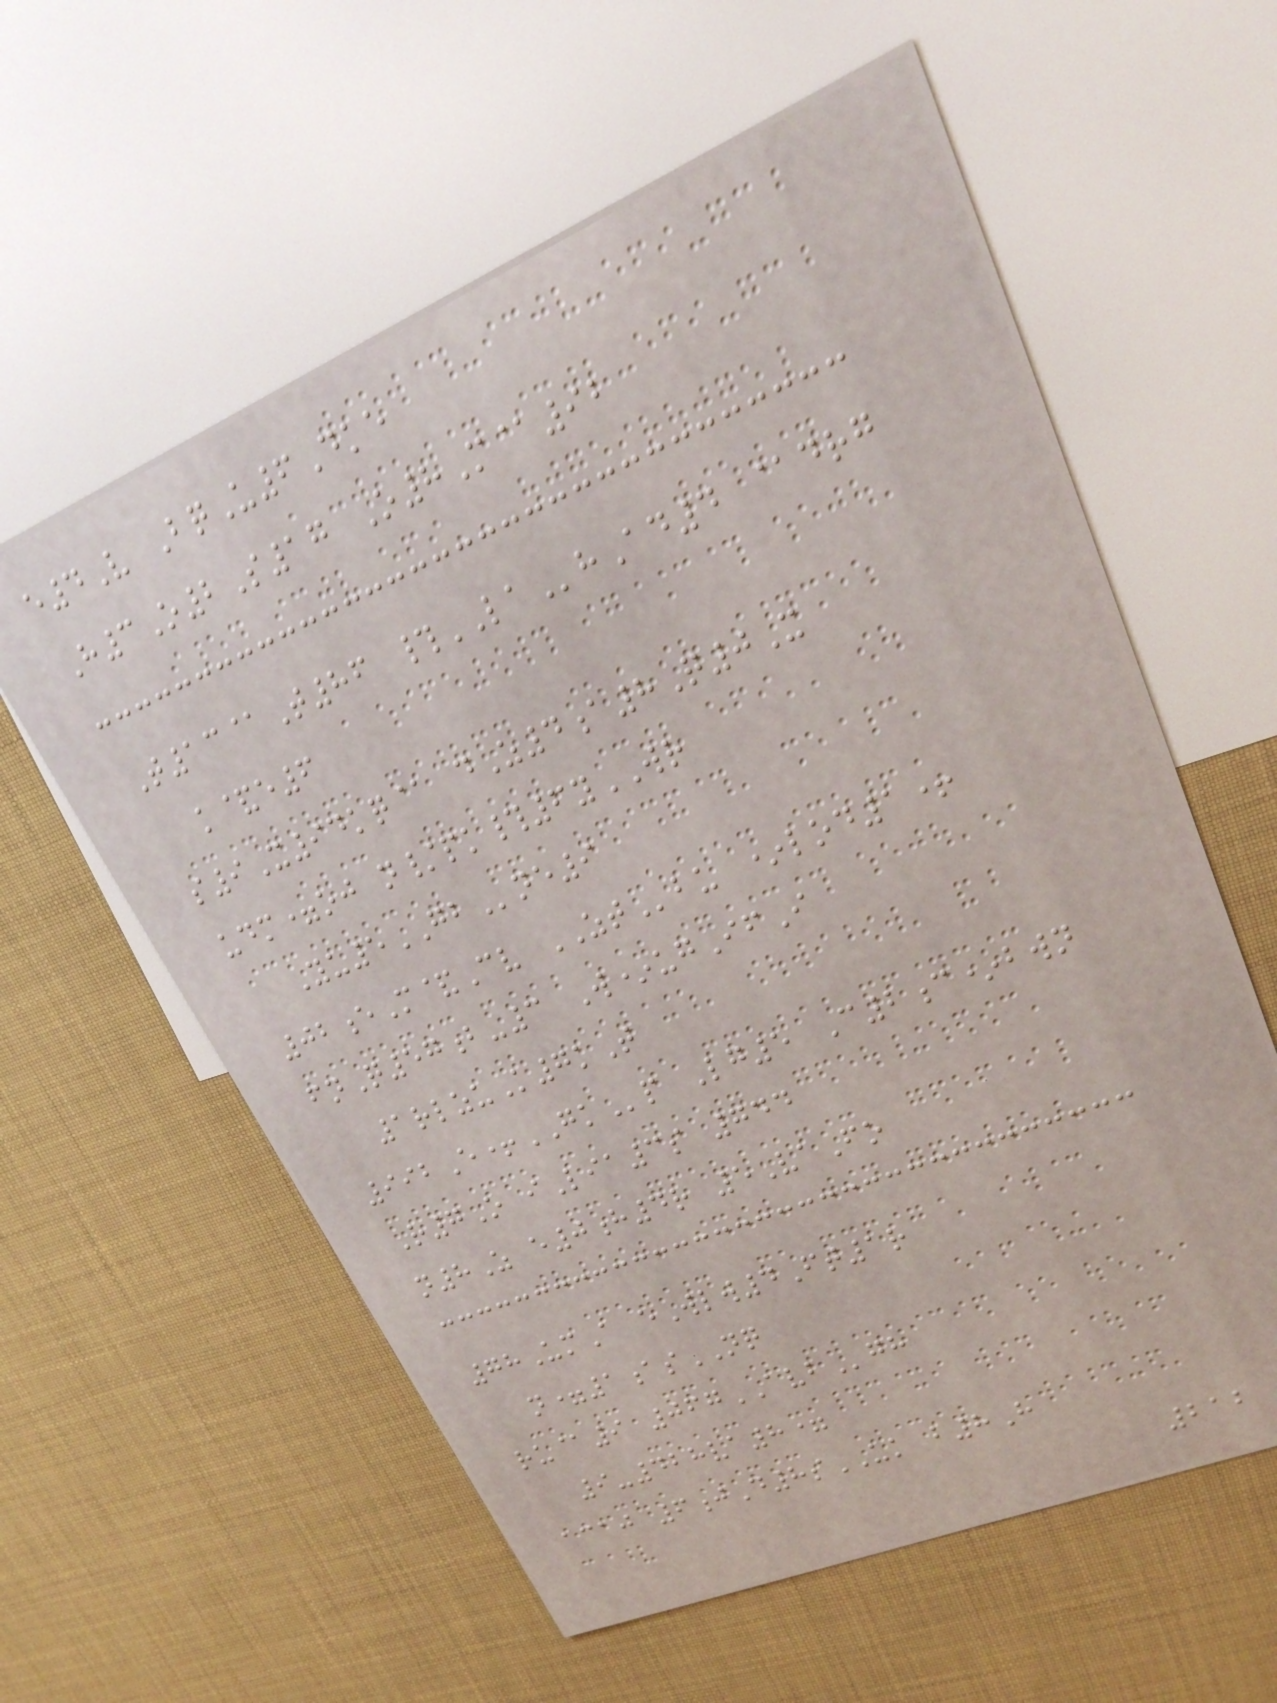e4V BqU6Dke
H3O2S17 O8M@92
T13@T86 #LAhAd4 @drg
k&e6
s9X94kq@ dZ4a8Q0X
udm=oj n/pk#6yWR
Yu5GBne9
02eM&Cv ZTbu *lod1+
fnQ57b-3 W*ugIfI
1rlzuK7kT
992E+GKp Lg5 C2c*bwn
R7O iLia3s 744
n8Z e0h4r 5VaFo
78UmA eWlw4Ft1r
n=1asNQ
ru@9 067AVBgh
9-428va8=
acaj 6jD8sUK b8H
212
